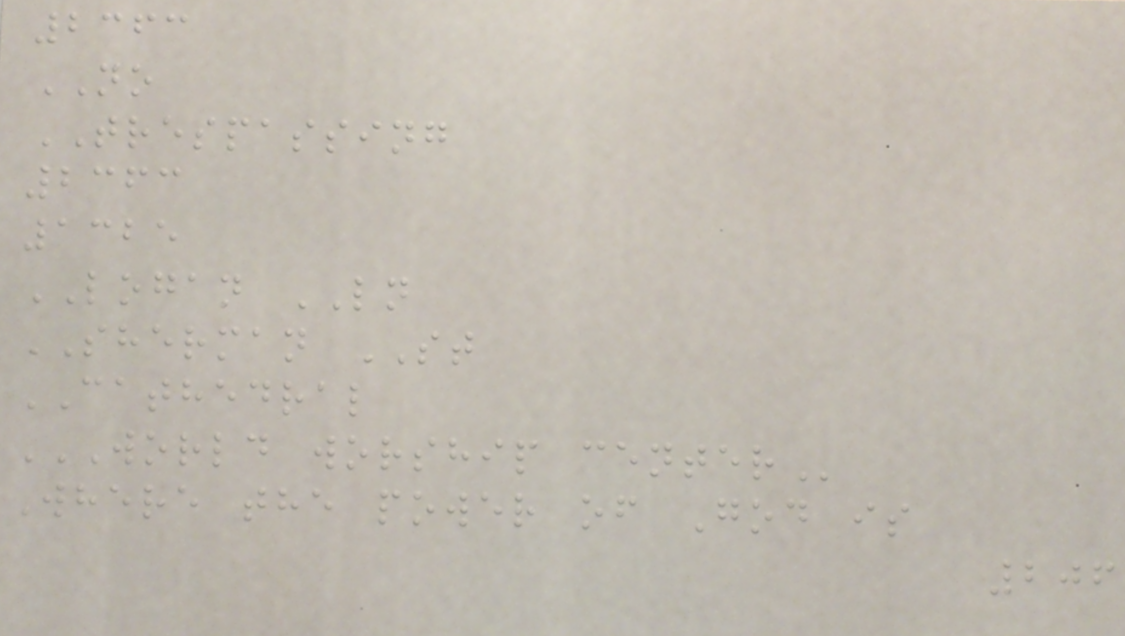2363
NO
TRESPASSING
2363
1325
LOGAN LN
SHERMAN ST
CATHEDRAL
WORLD WORSHIP CENTER
Where the power of God is
206
